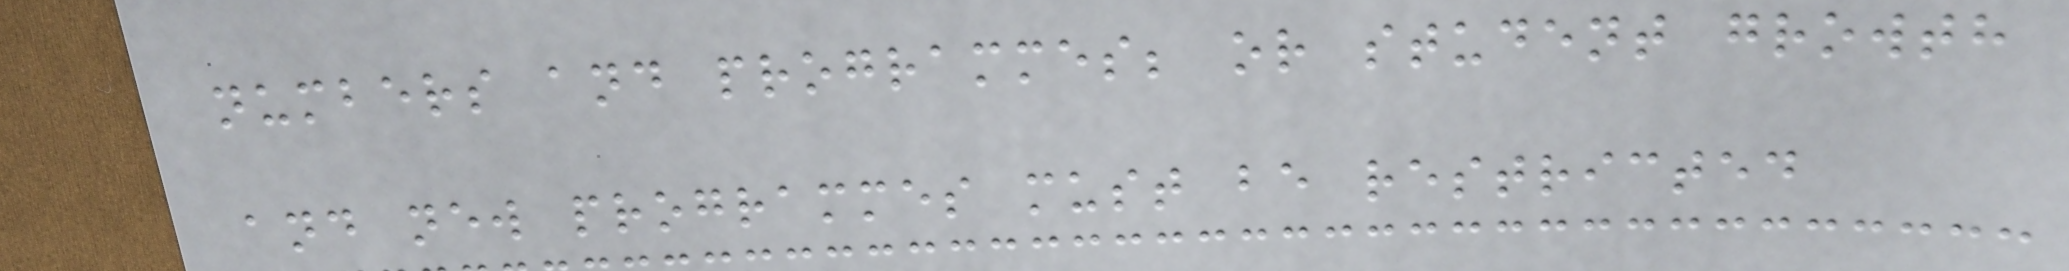numbers and programmes; or student growth
and new programmes must be restricted
